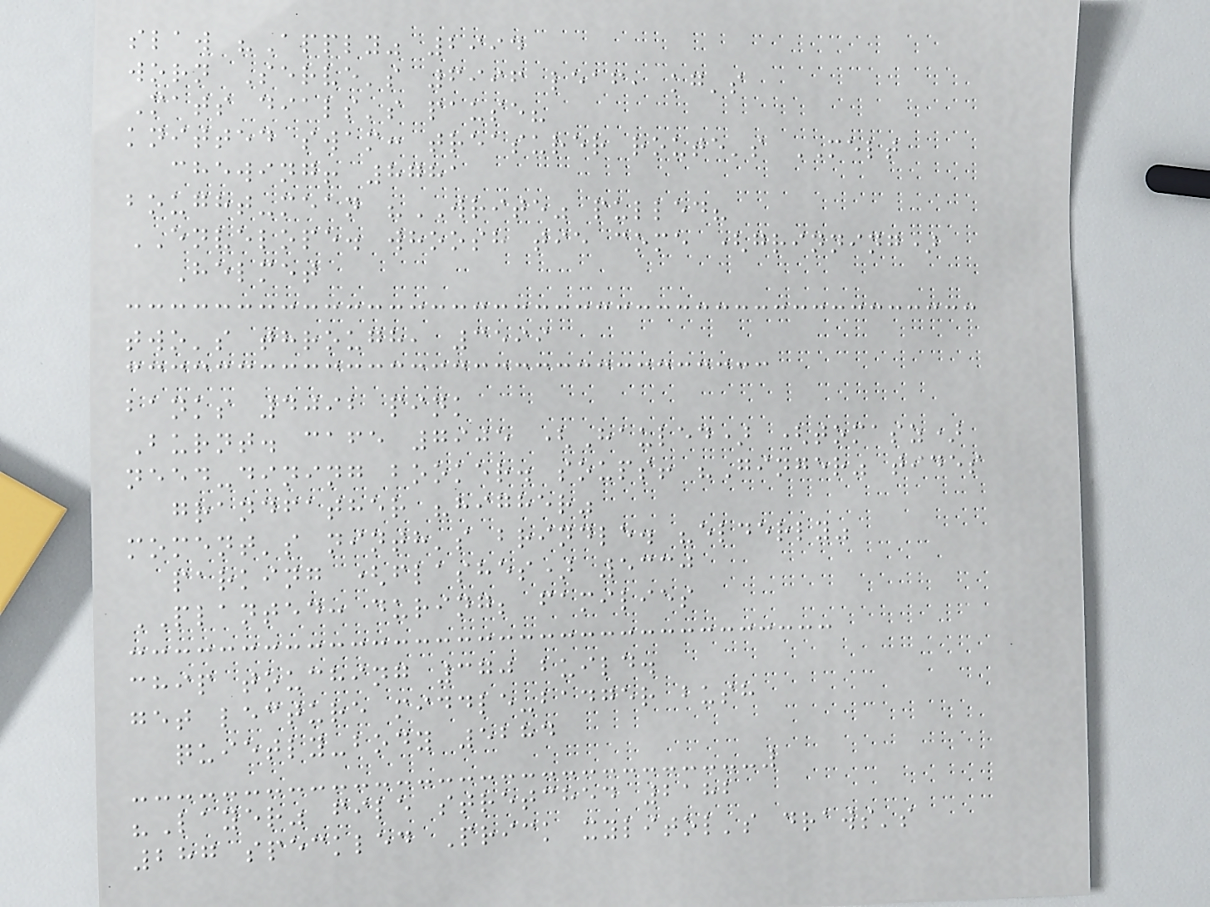slaw "Apply" 2994
worn Serve's 6996 leaf, kg's
Mats dials's pause?
knitted swam: treasurer route's MELT
chewing! 8781
bought-mean "WRITE" pulled?
ENVELOPE. whoosh tie come (grinning)
Helmet
two's through, 3599
banks 4092 pink
Burnt. cafe 7905 (Hauled) (tomasz)
need-dining booker. soups! "Ginger" tides
grandfather "higher"
moment's ninth's brindle. "elderly"
parking (flashes) 5330
PLANTED: during; families
chip touching 370 build.
get lecture middle-badger bush
quietly-body 5284
"Layer" file stretched 2182
287 speckled Prick xylitol's draws's
